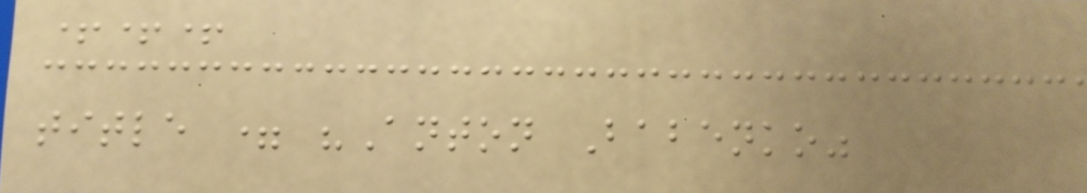+++
title = "Anton Babenko"
